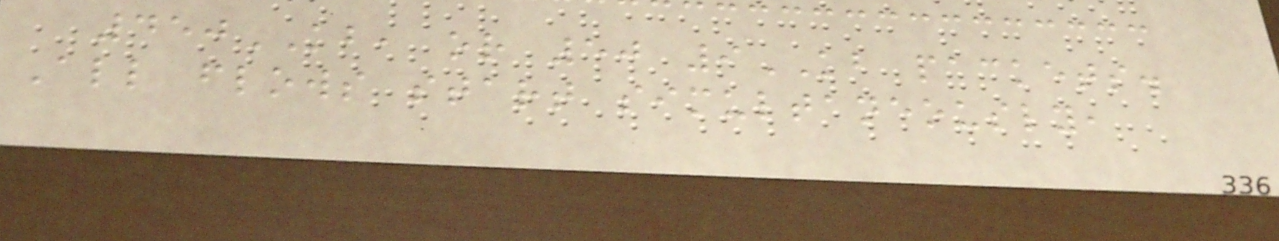450KB, or 50 9KB packets.
All flows start simultaneously,
